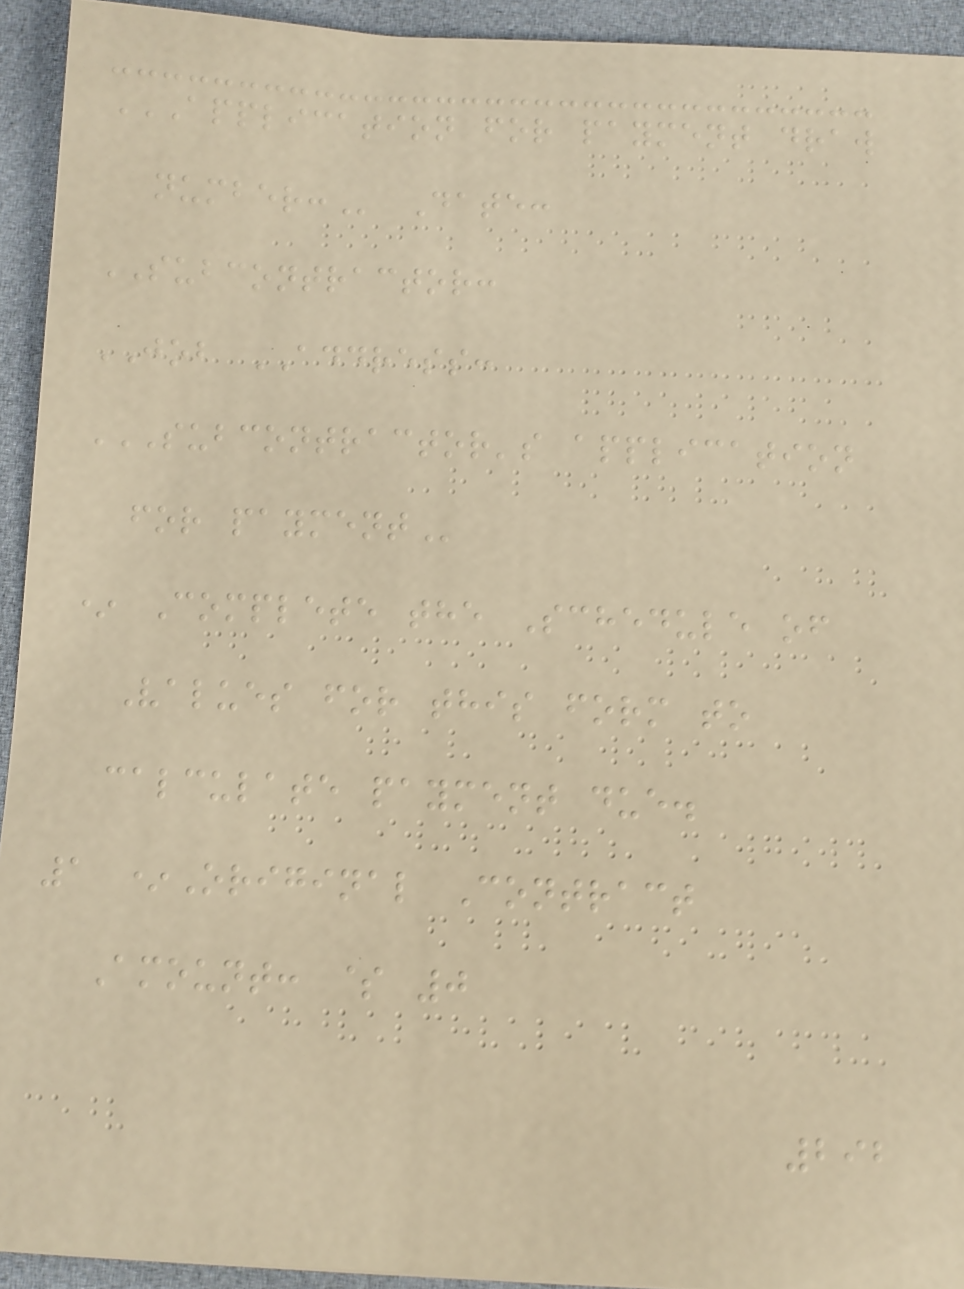APPLICATION FOR PAYMENT DRAW
NUMBER: Date:
SUBCONTRACTOR:
JOB ADDRESS:
SUBCONTRACTOR'S APPLICATION
FOR PAYMENT
* Complete the Schedule of
Values for this form to
calculate payment due.
1 *Original Contract
Amount: $ 0
292
